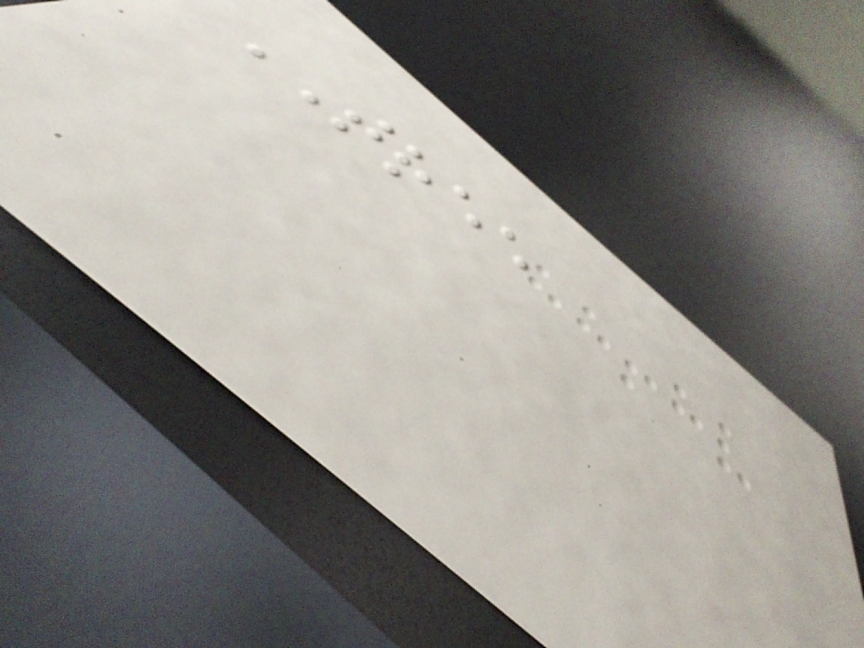TREE
